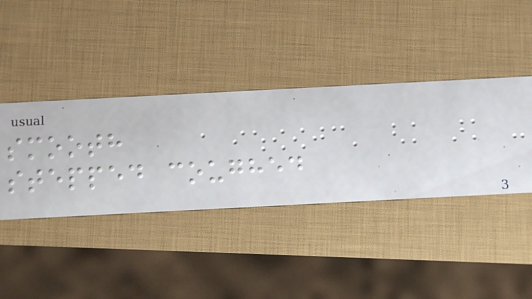smooth
stepped coughed
